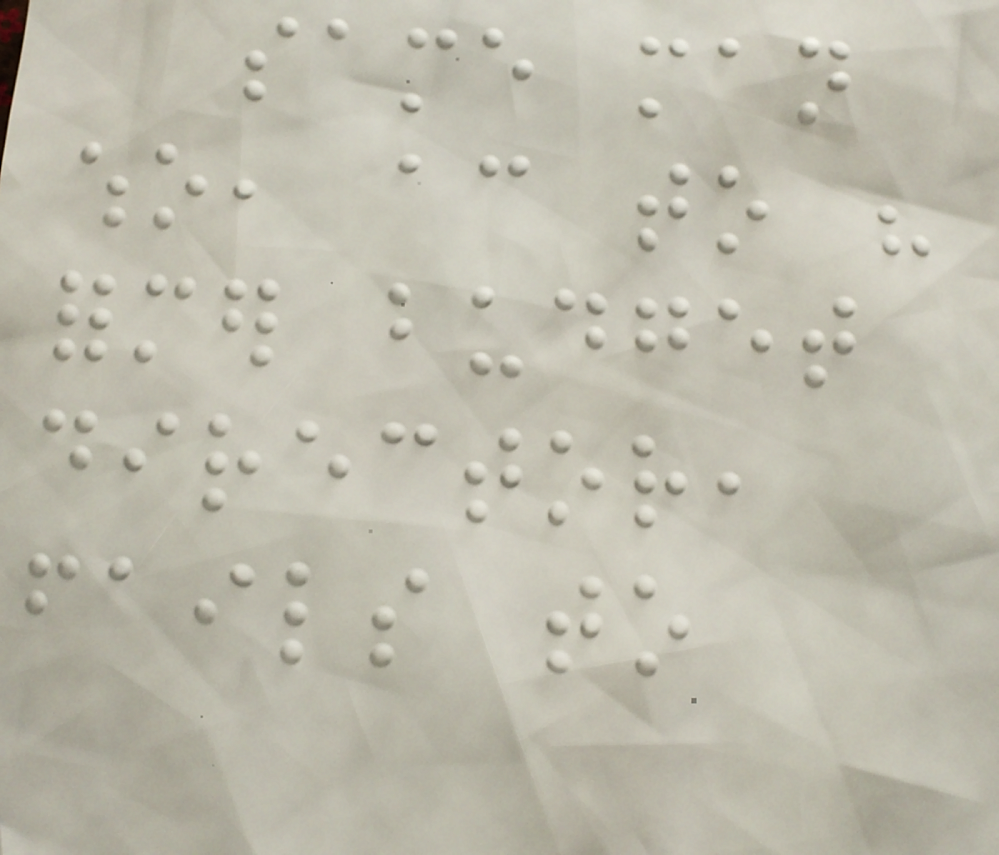same man
who, according to his
former budget
director,
fails to
